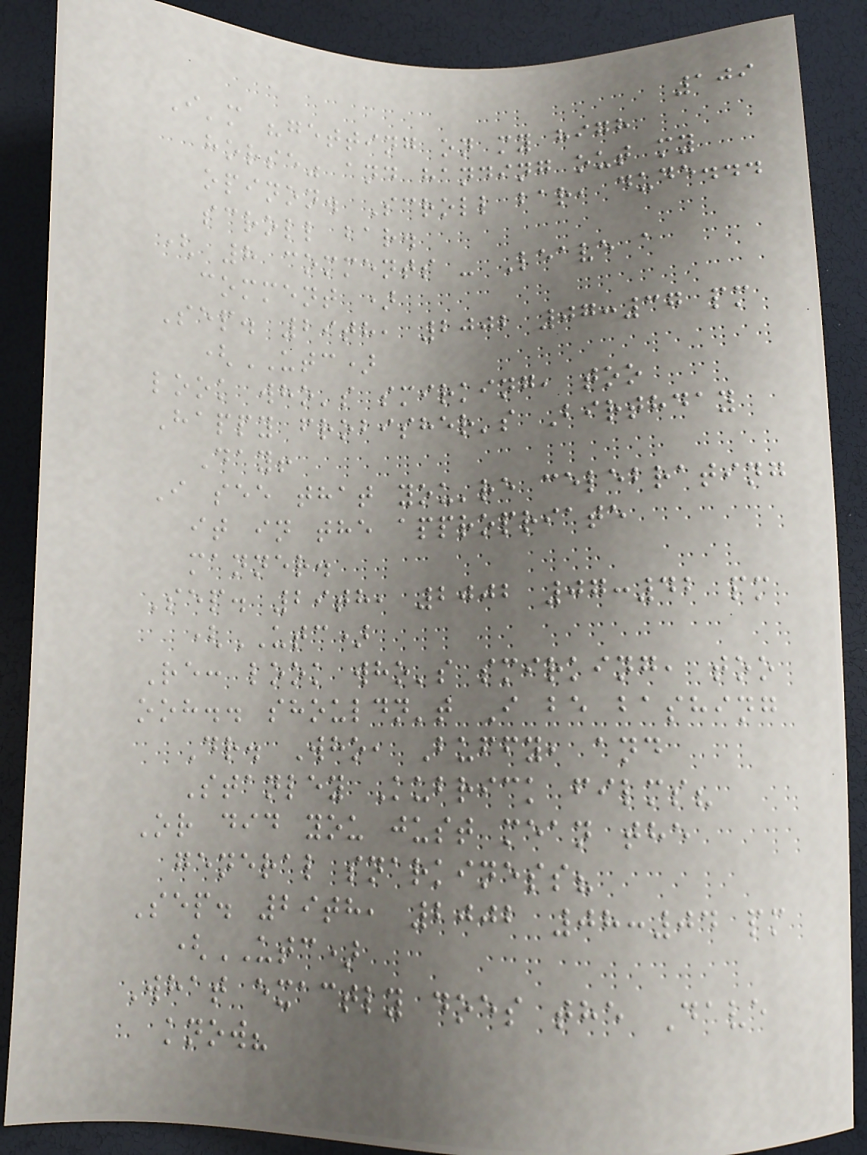109
I'm "getting on my high
horse" and handing out my
opinon. Scroll bar, dude...
scroll bar.
( 8 comments - Leave a
comment )
Sep. 29th, 2002 07:37 pm
(UTC)
look who's smirking, too
Happy frobisher's Birthday
Day!
I see that you're celebrating
it in the appropriate
manner.
Sep. 29th, 2002 07:42 pm
(UTC)
Re: look who's smirking, too
ooh.. shouldn't I be bashing
Dr. Who, Buffy, and
Stanley Kubrick films?
Or did you just mean the
general snarkiness?
Sep. 29th, 2002 08:04 pm
(UTC)
What exactly does the Dave
know?
